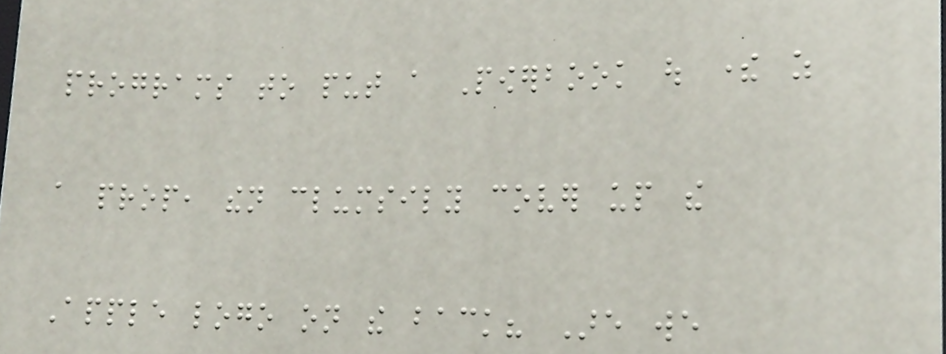programs to put a Powerbook out there as
a prop, then clumsily cover up the
Apple logo on the back? Are we
